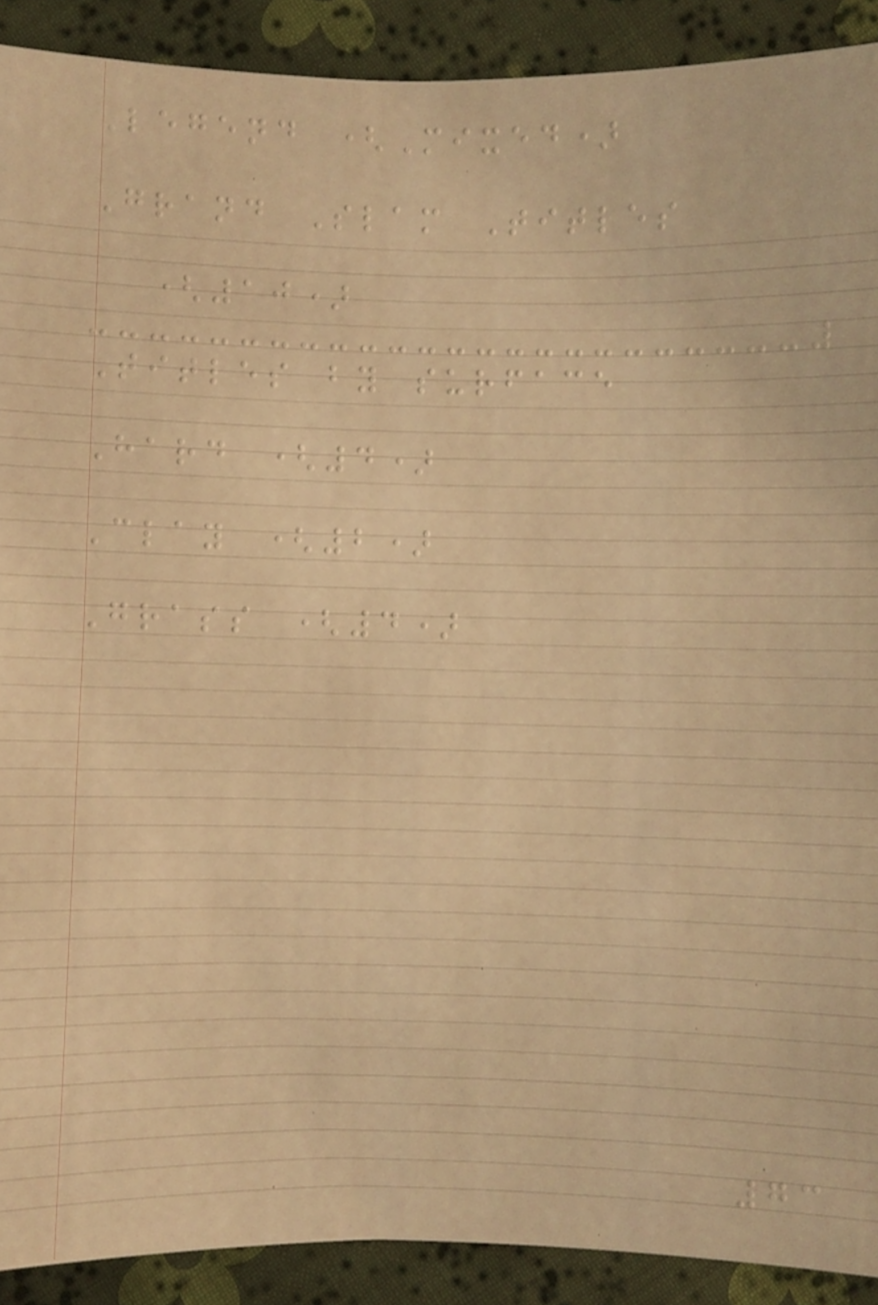Legend (Mixed)
Grand Slam Titles
(10)
Titles by surface
Hard (4)
Clay (2)
Grass (4)
73
